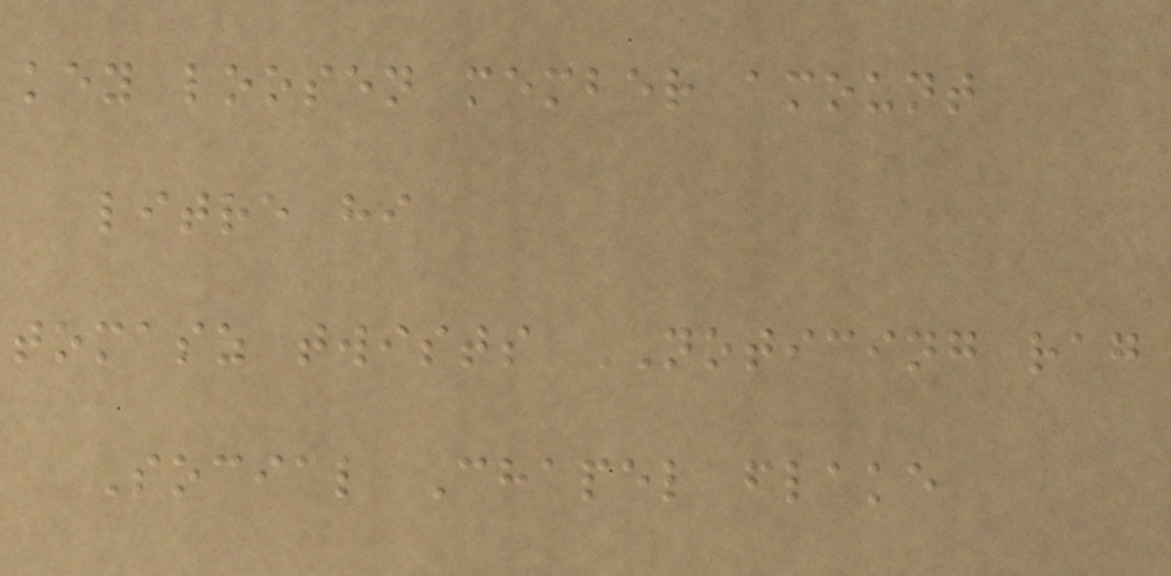key loosen member amount
litre hi
tomasz twists NOTICING rag
Social Chapel flake
